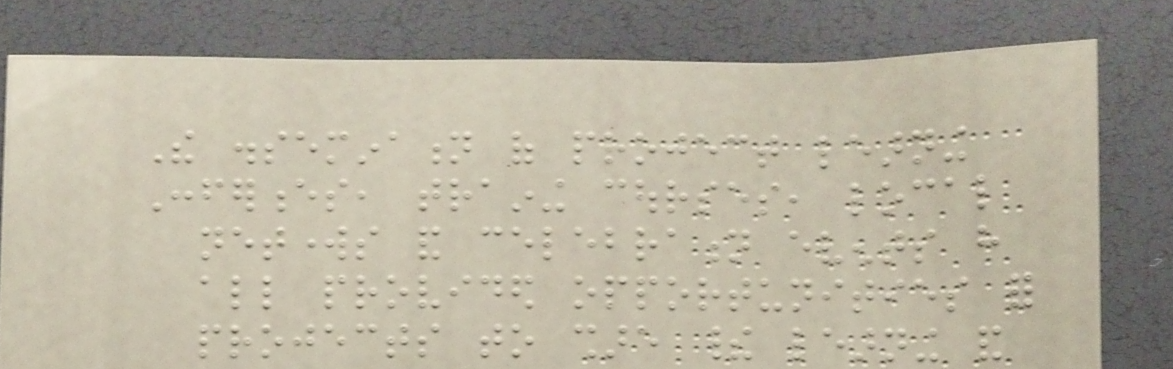The dissemination of project learning
Conferences, training courses, local
networks and celebration events have
all provided opportunities for
projects to share their learning and
